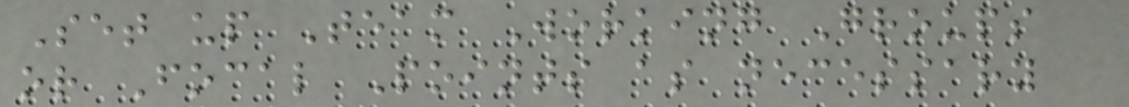Set up Team Working Groups
or Focal Points as necessary
